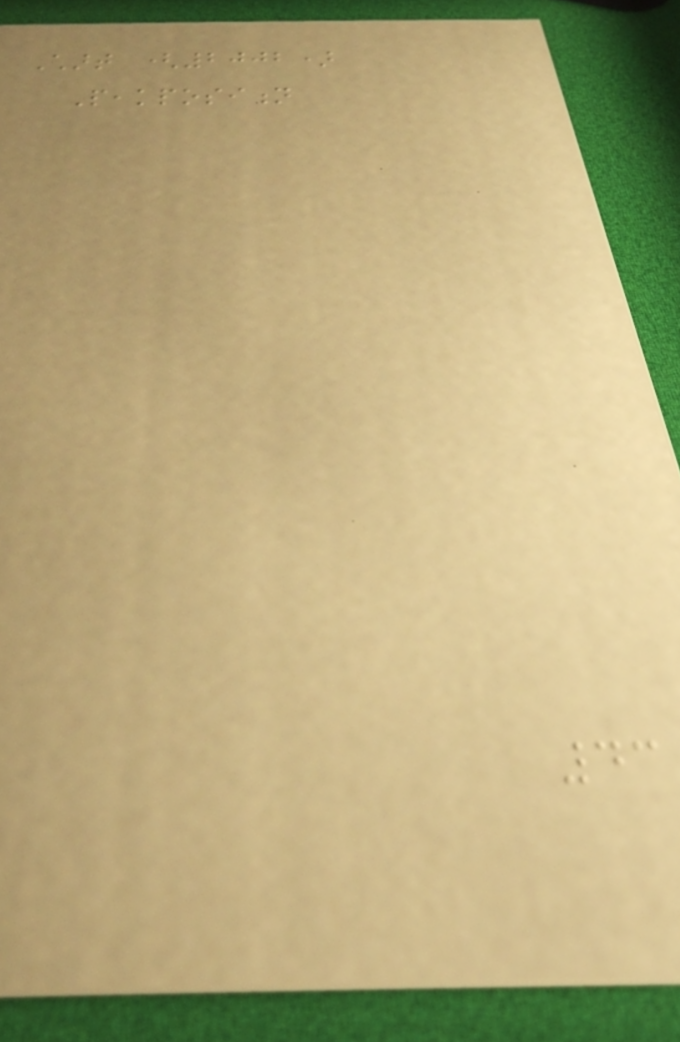Chart (2002)
Peakposition
43
